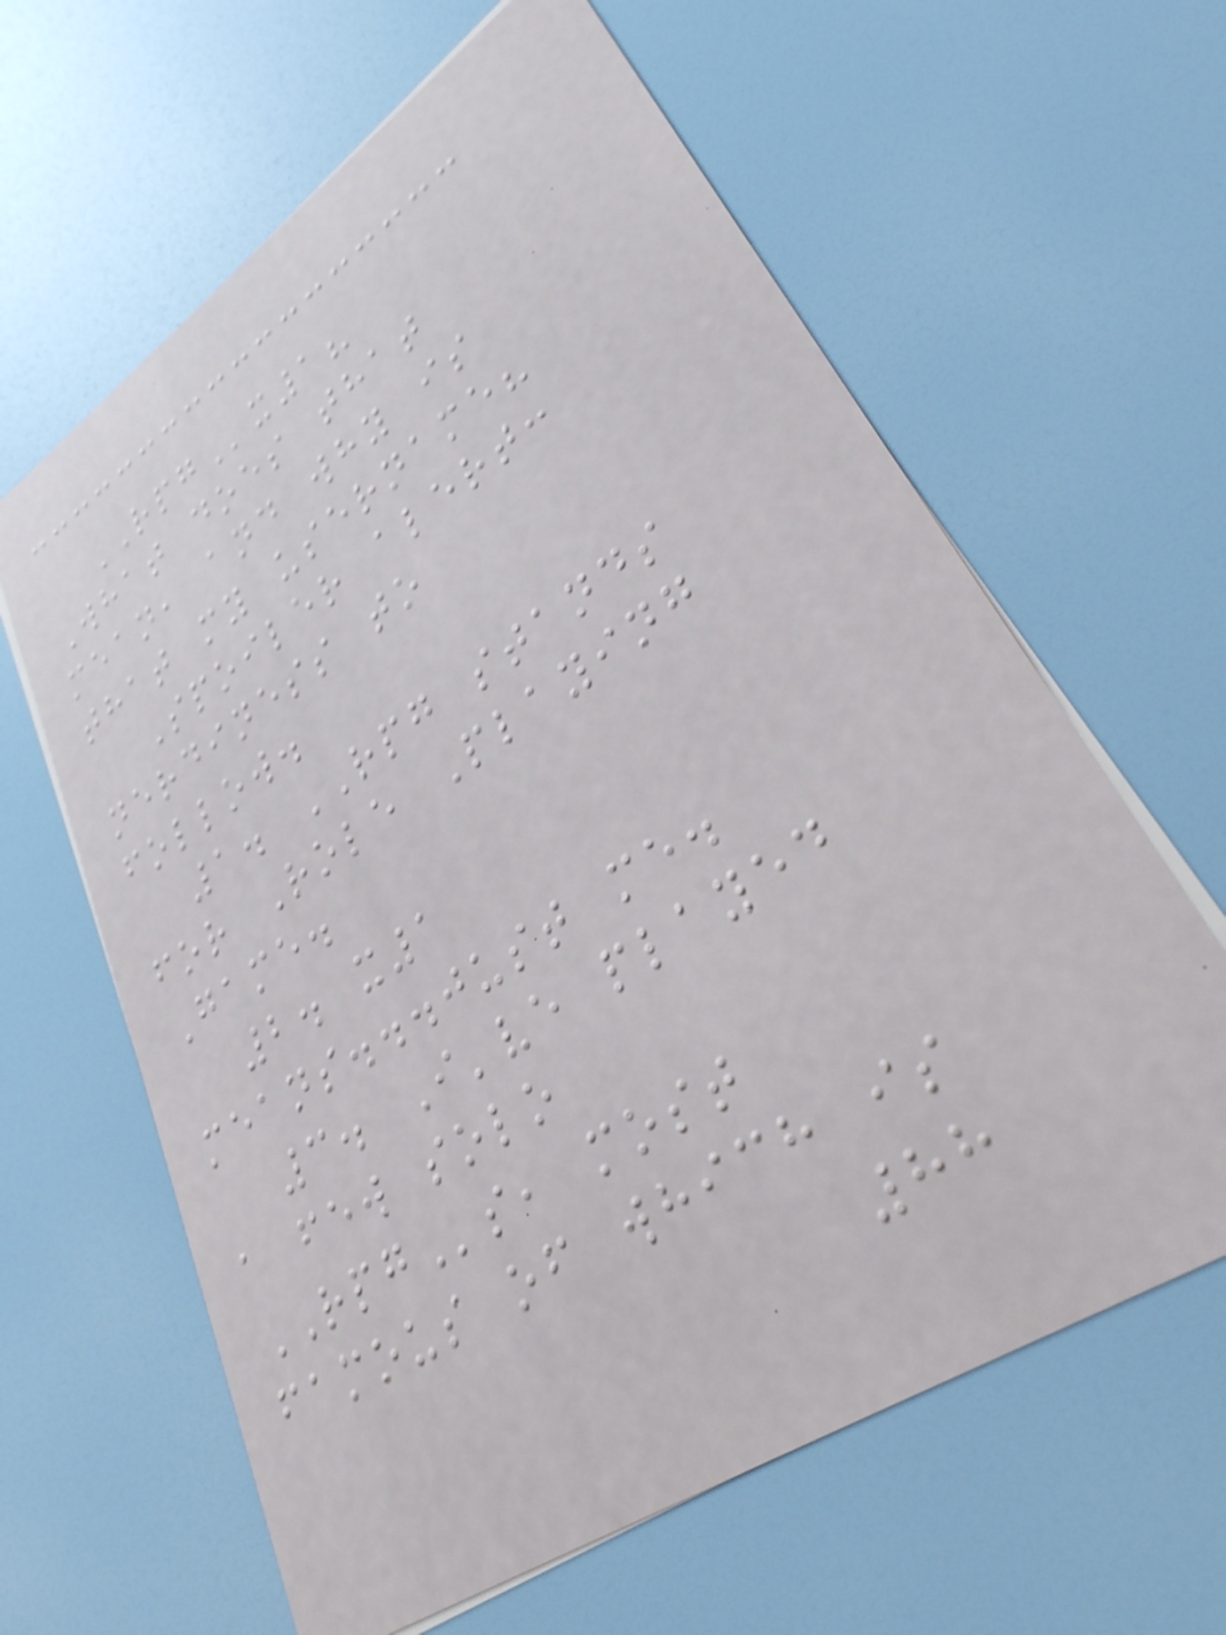RPGx1?
What does that
mean, and why is
that my username?
Spoiler alert:
nerdiness to
follow.
1. RPG stands
for Role Playing
Game.
2. x1
means...just me.
3. I've played
a few solo
RPGs, most
famous of which is
88
